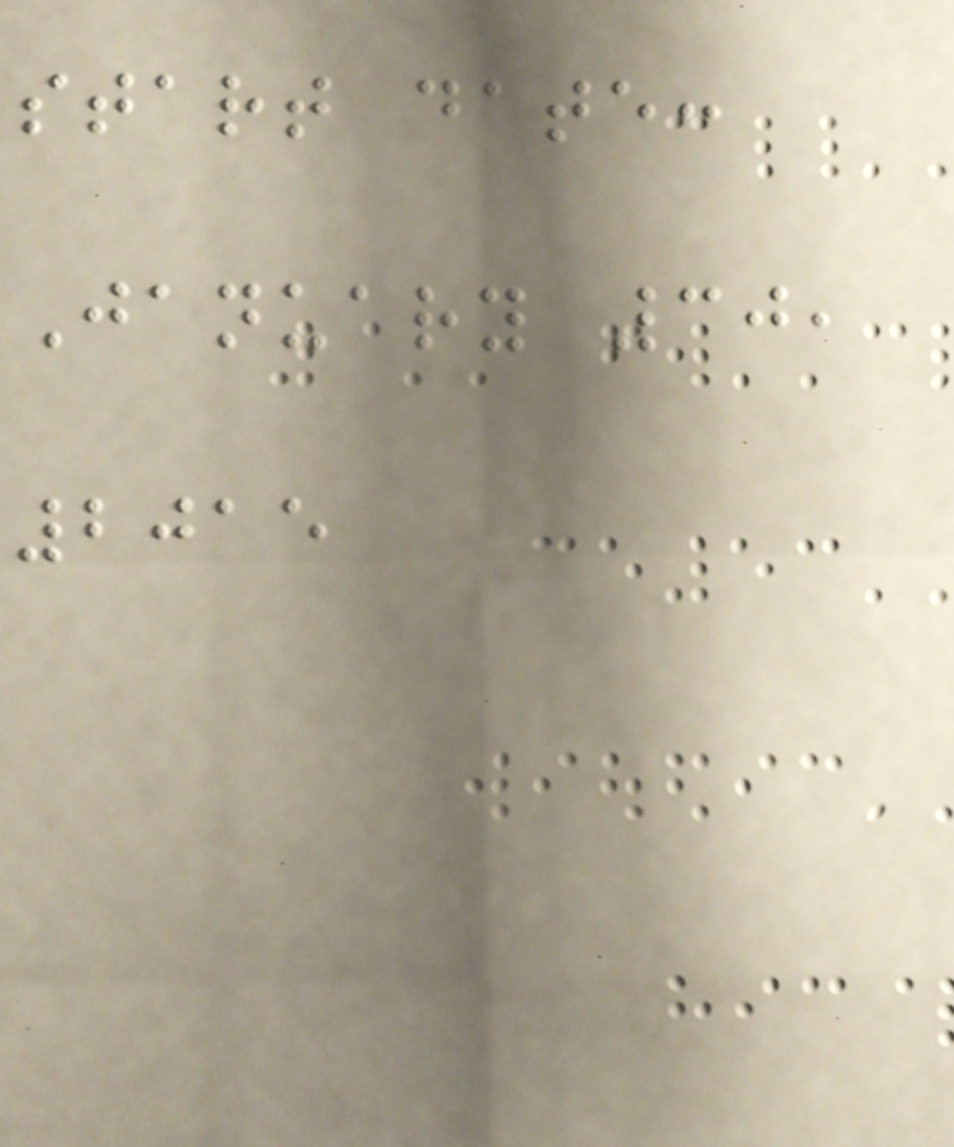start date:
January 30,
2015
